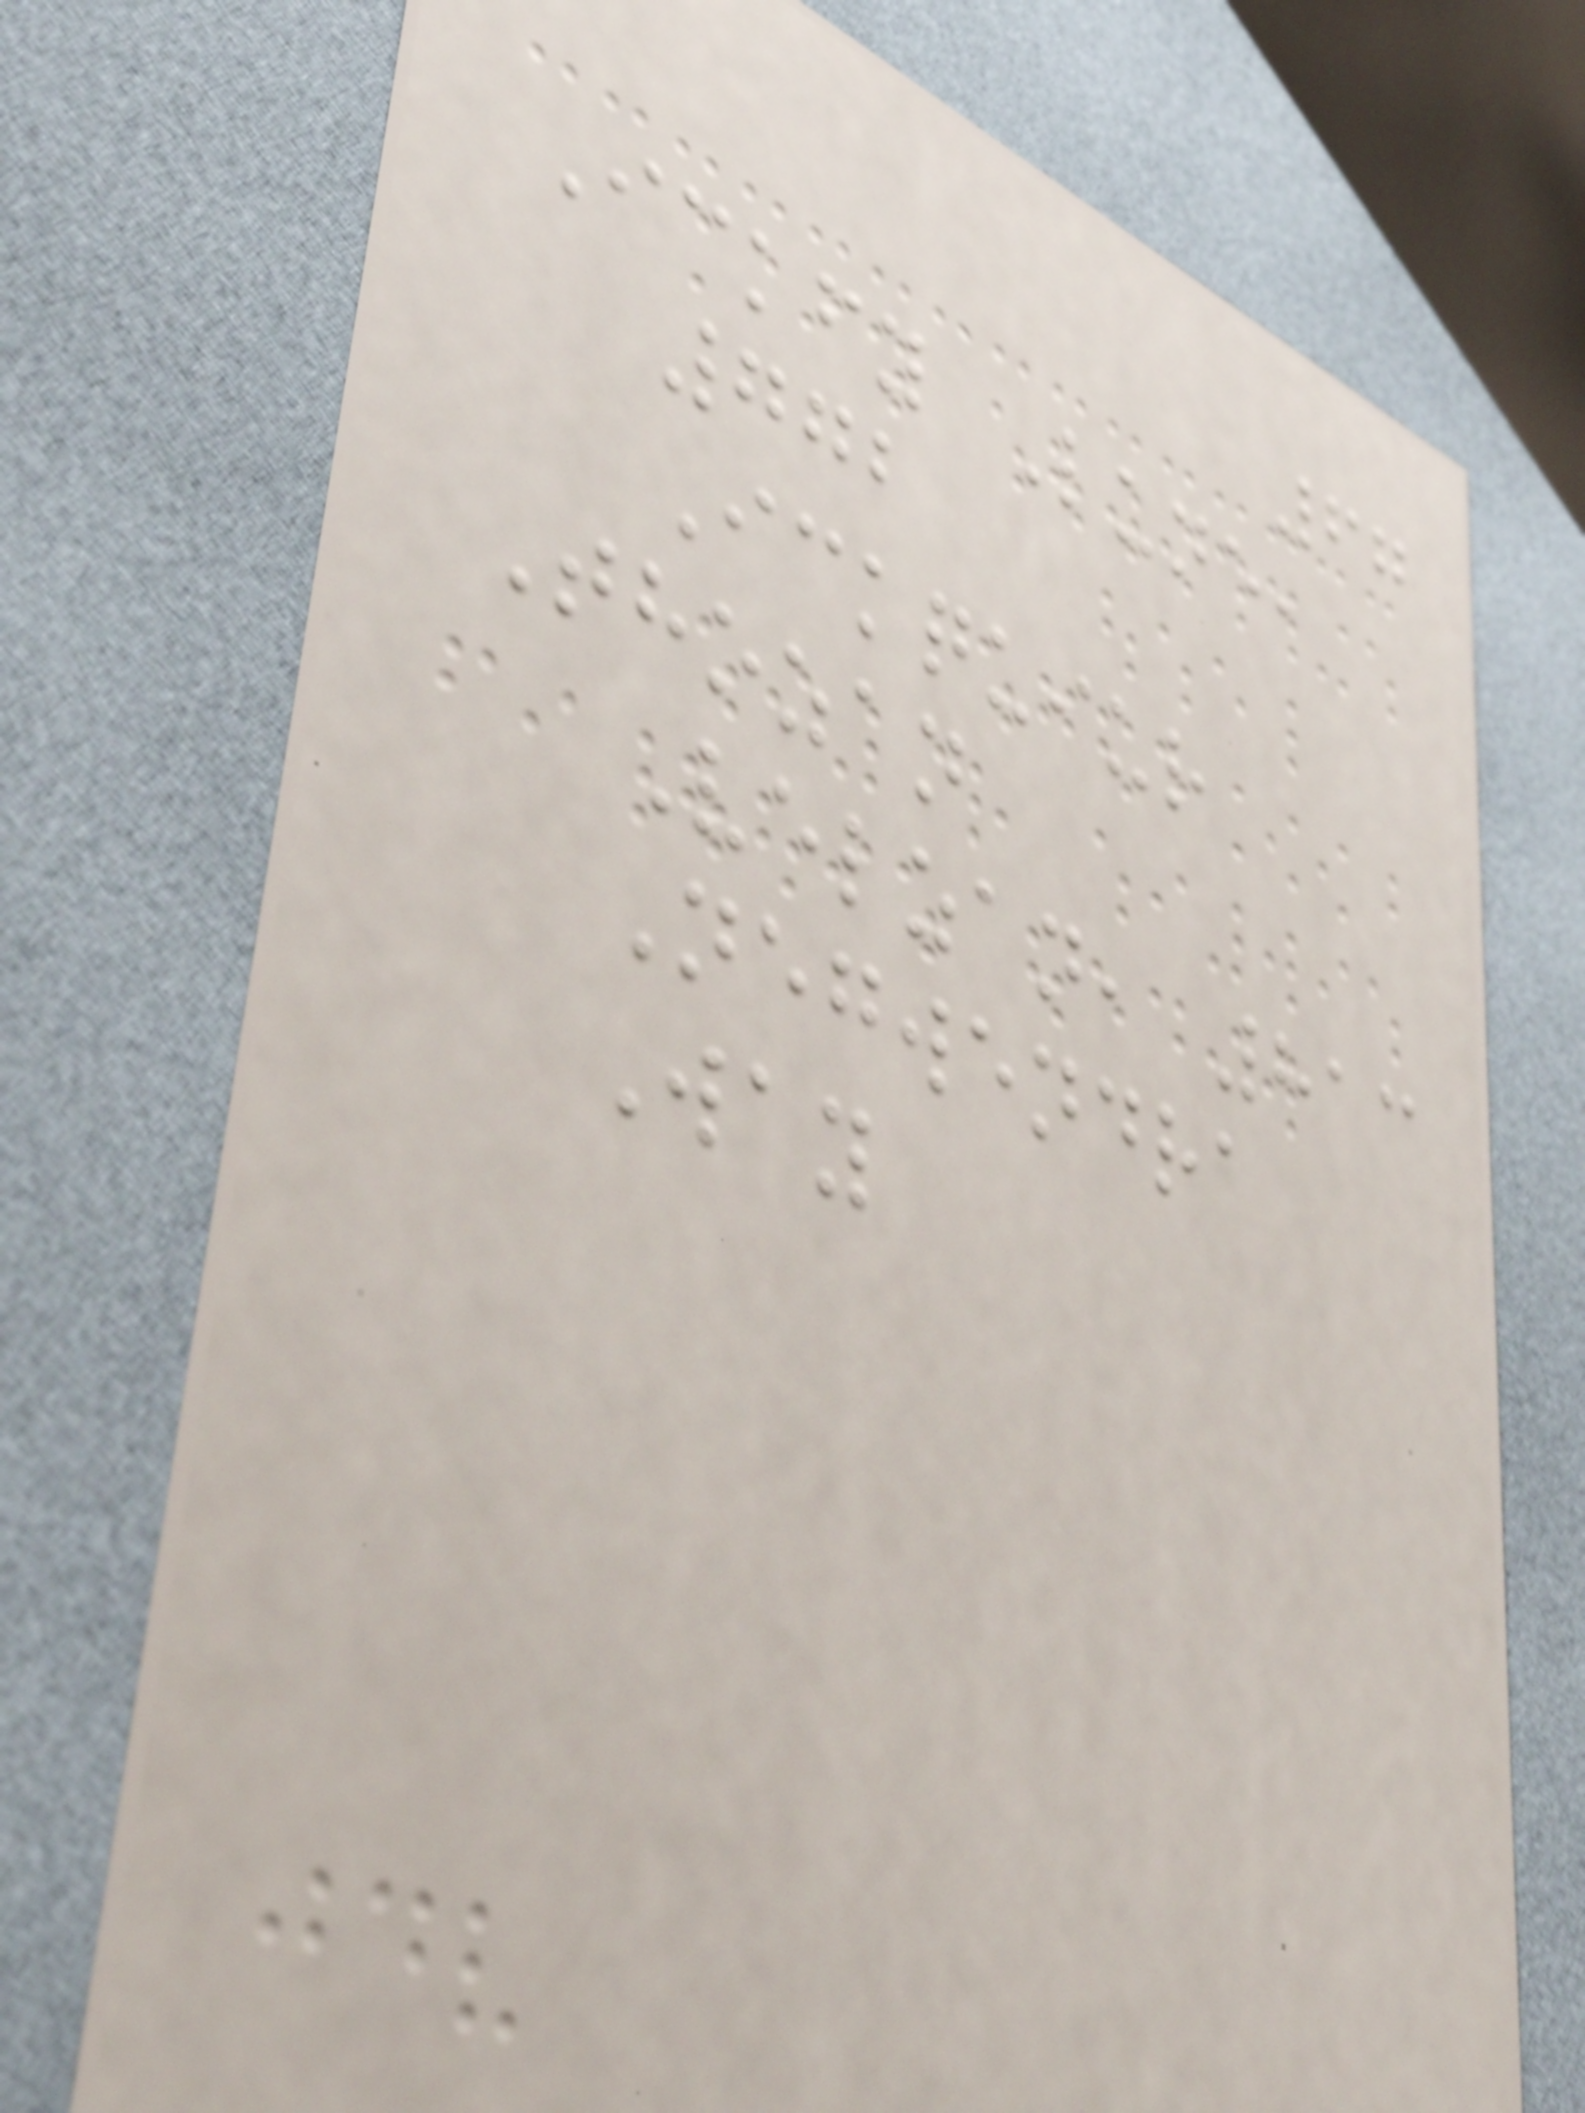67
Ickfy Lune,
772
Ickquiur
Thozan
Velzan, 813
Negwendra
Way
